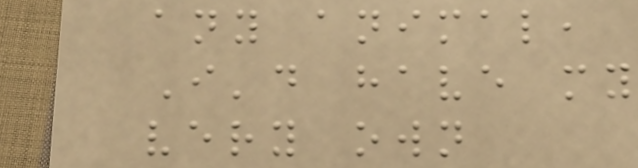any animal,
I'd have my
very own
